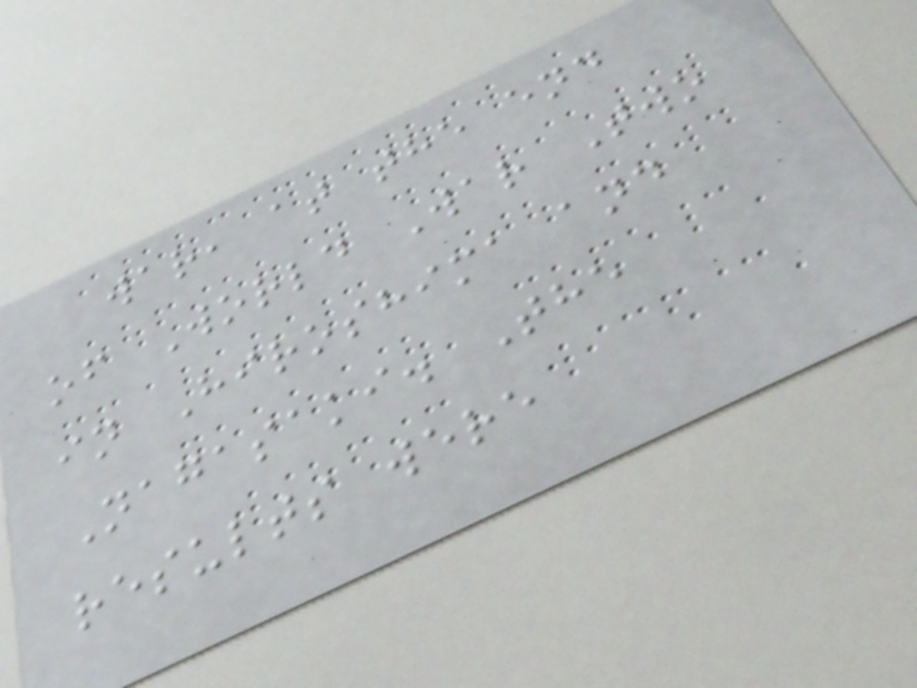war, at the end
of World War Two
in Hiroshima and
Nagasaki. The
results were
